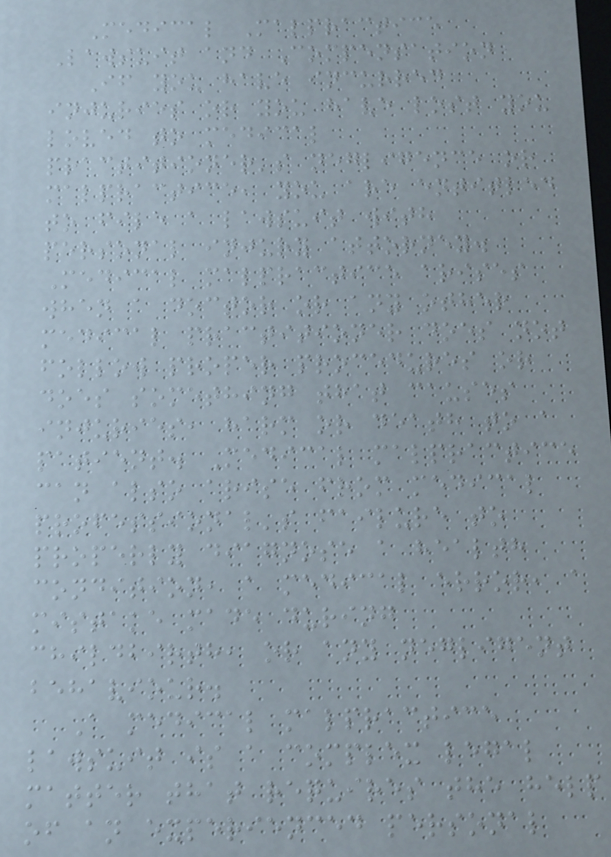Medical Malpractice
Lawsuit and Compensation
If you have incurred
injuries or you have lost you
loved to medical
practitioner's negligence or
malpractice, you are entitled
to file a lawsuit with
personal injury attorney.
Medical malpractice arises
when a doctor or any other
medical practitioner does not
follow proper procedures or
does something that causes
injuries, harm or death to a
patient. Medical malpractice
can also arise from medical
professional's failure to
properly diagnose a health
condition, a medical error, a
mistake made during
childbirth, or any negligent
behaviour.
A medical malpractice
lawsuit is a complex legal
matter that requires the help
of an experienced personal
